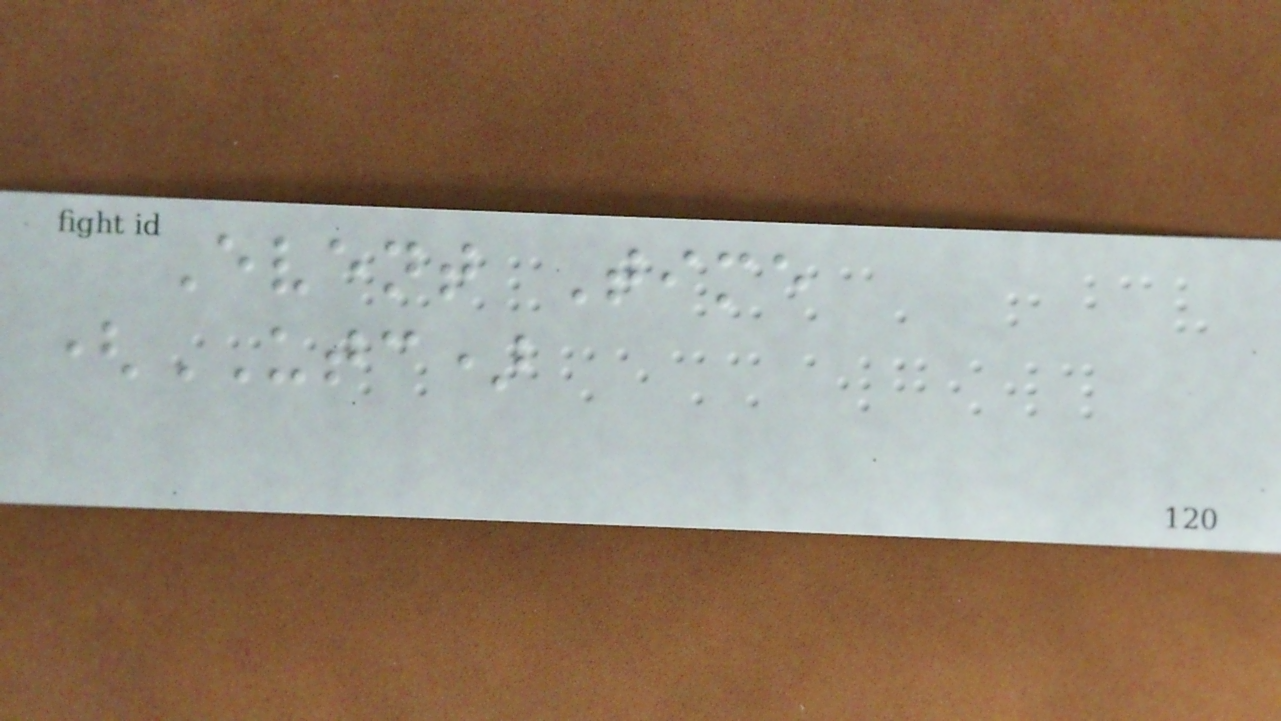Event Time
(UTC)
